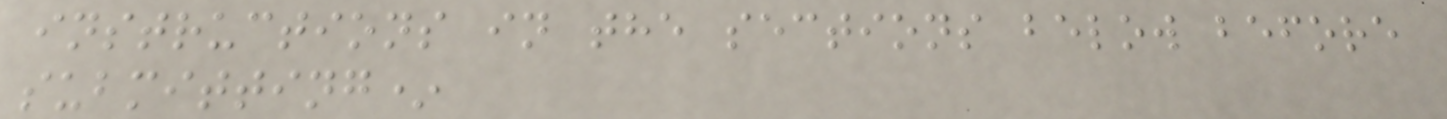instructions in the sections below before
submitting*
